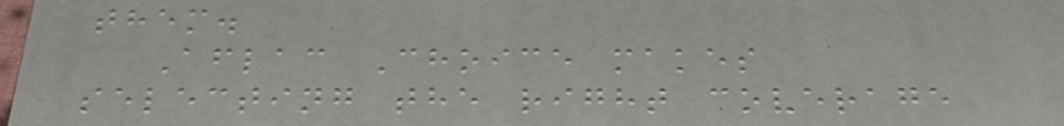them.
Aflac Choice makes
selecting the right coverage
